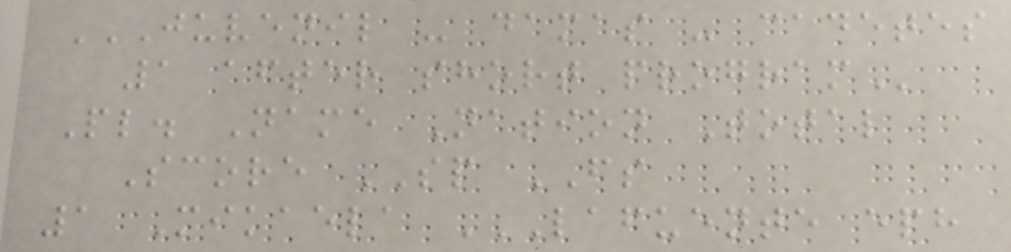JUVENIL - DAMAS - CADETES
1 AFTER SHORT PROGRAM
Pl. Name Nation Total
Score SP FS
1 Mikaela LAFUENTE EPH
